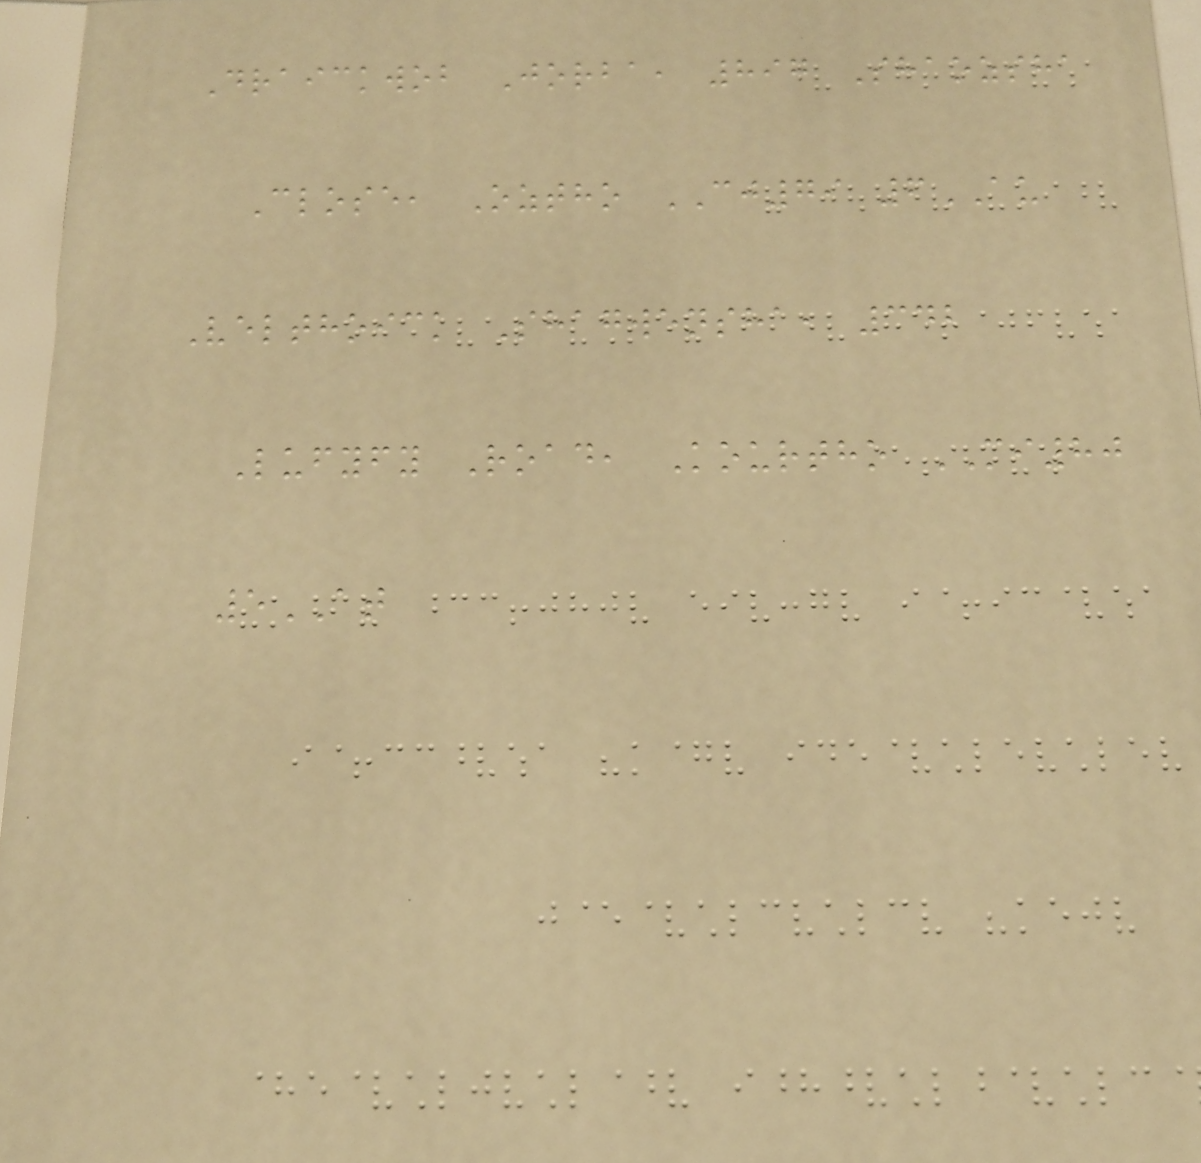Draickwob Jorba, 897 Shaozsha
Close, Oztho CJ79 6AU
Velthoick Shagwensha, 342
Lufyfy Road, Kourtho MI80
5AT
